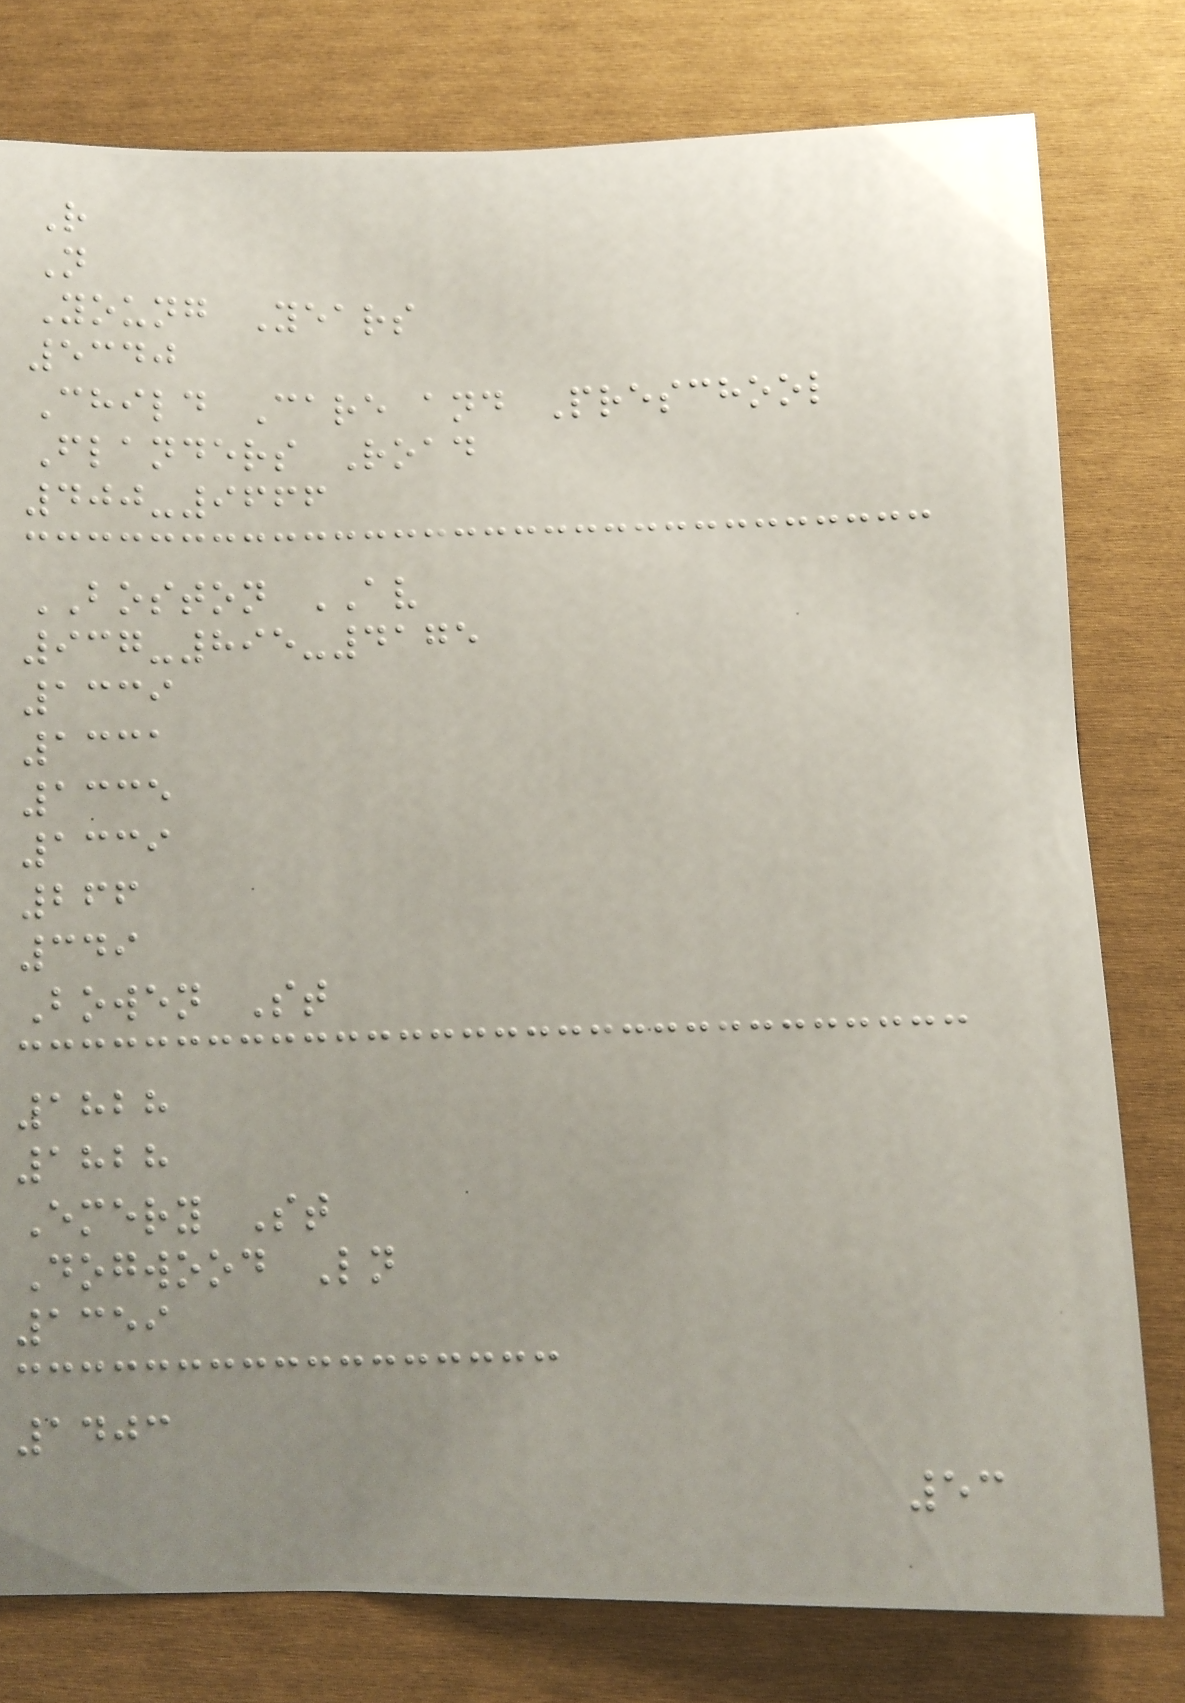R
N
Young Years
5340
Child Care and Preschool
Flanders Road
400-9666
BOSTON AV
937-895-4175
1339
1331
1335
1339
266
349
Bowen St
1828
1828
Emery St
Dogwood Ln
1359
1403
53
